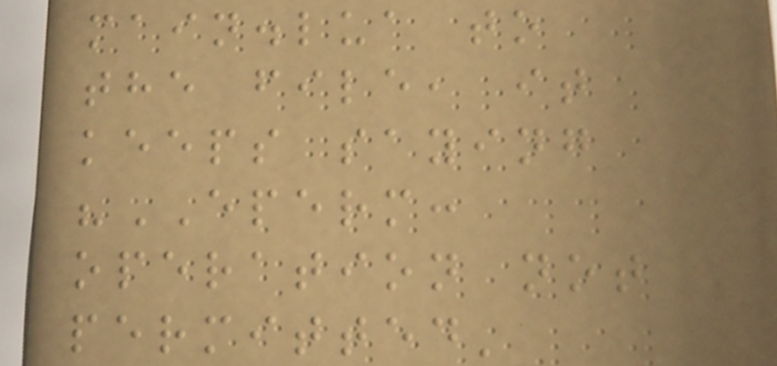main.lua to
the file, it
keeps saying
"EPERM:
operation not
permitted'
